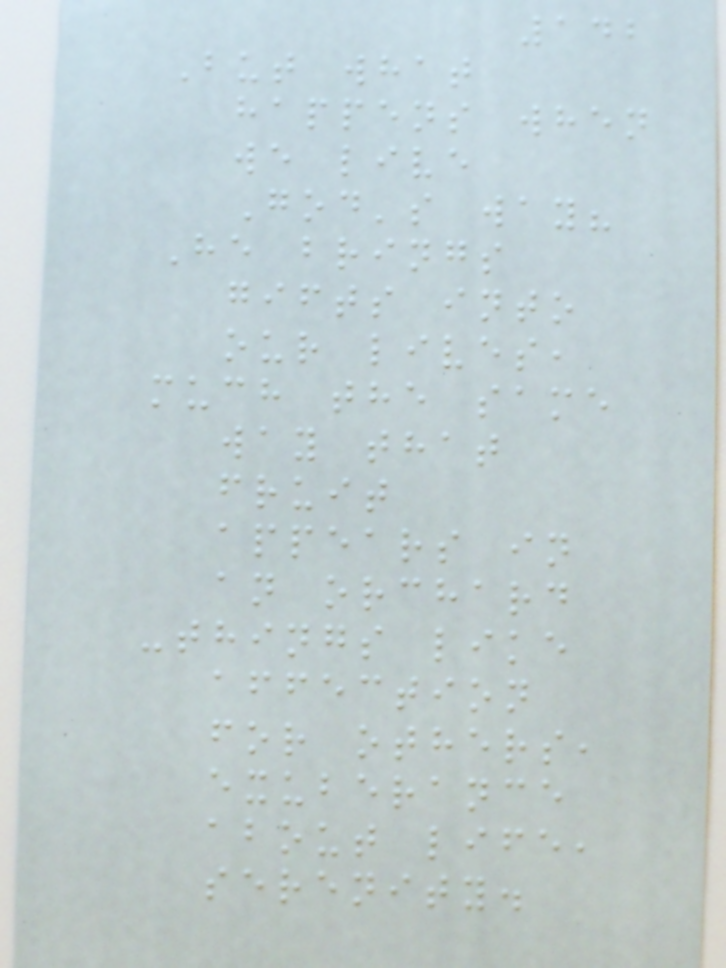142
But what
happens when
we live
God's way?
He brings
gifts into
our lives,
much the same
way that
fruit
appears in
an orchard
-things like
affection
for others,
exuberance
about life,
serenity.
